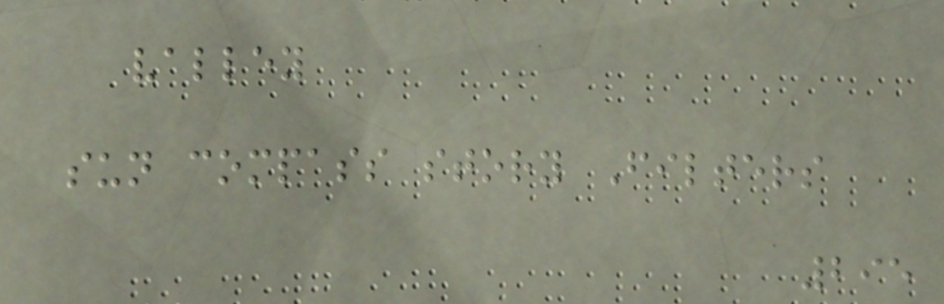valley
sun compass story Filters
295
